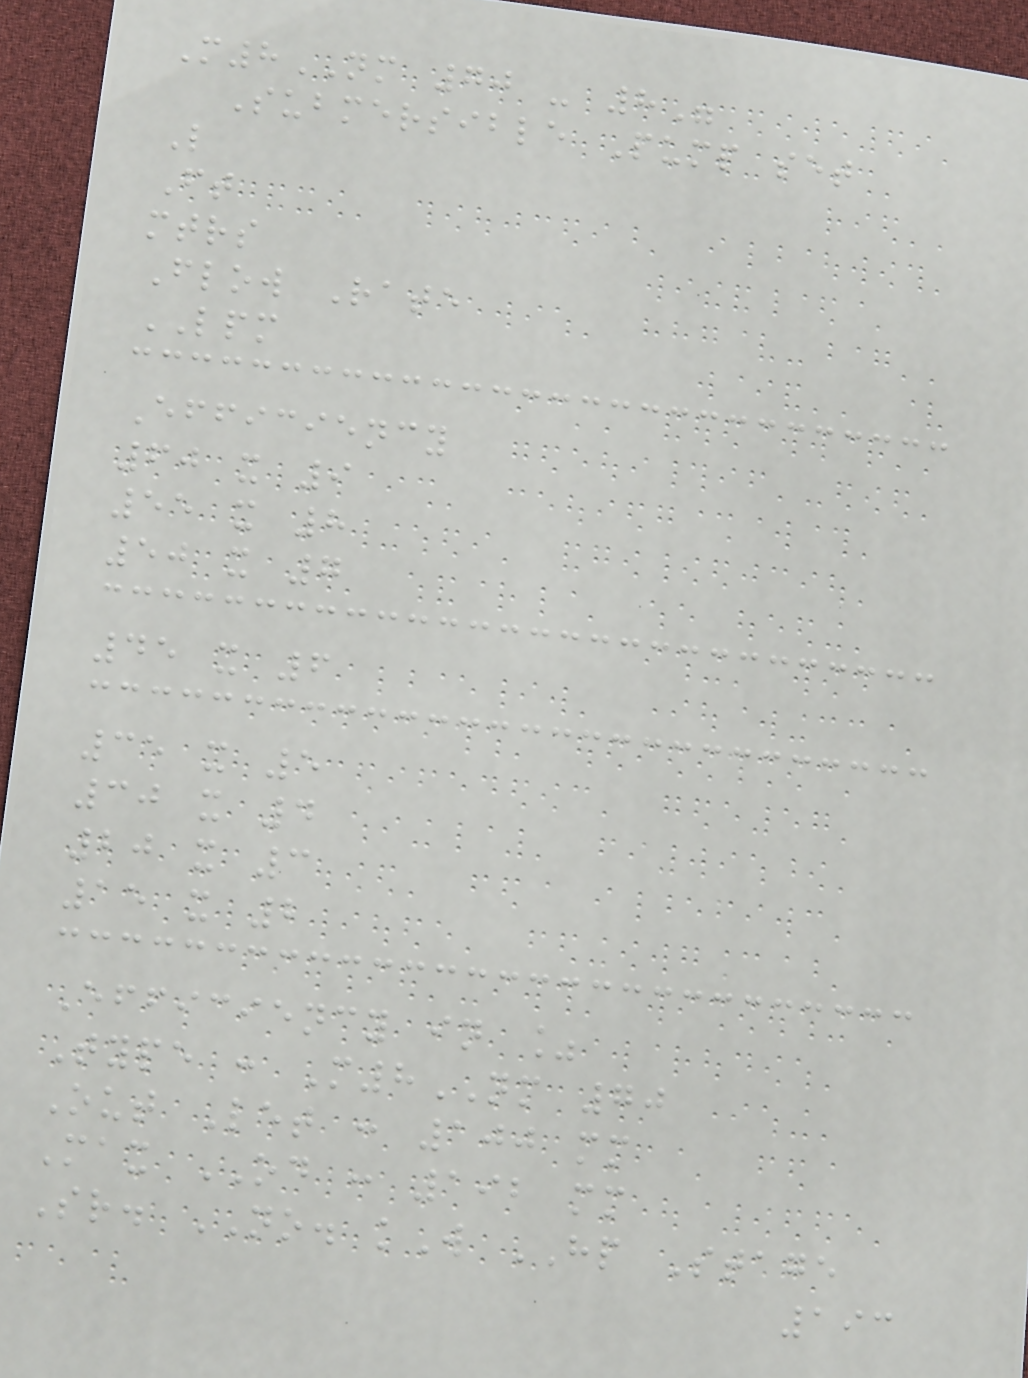M8NM 70 - 8"
Submersible Pump set
L
Ft
mtrs
Flow Rate
LPM
Efficiency
60 x 9
55 x 8
50 x 7
45 x 6
35 x 5
30 x 4
20 x 3
15 x 2
Efficiency in %
Type : M8NM 70
Out Let : 100 mm
Max OD : 192 mm
Sr. NO. kW HP Stage
193
